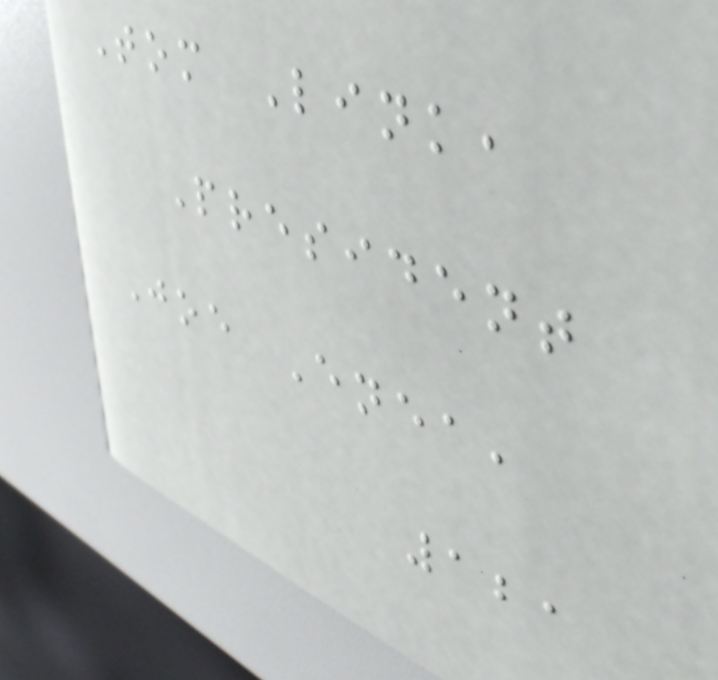Tom Link,
President
Joe Enea,
121
